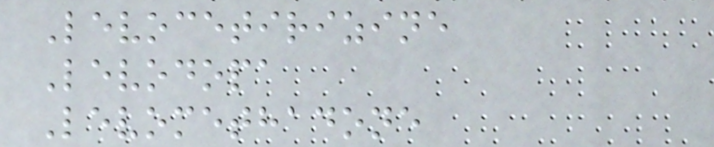Levocetirizine
Levodopa
Levomethadone
